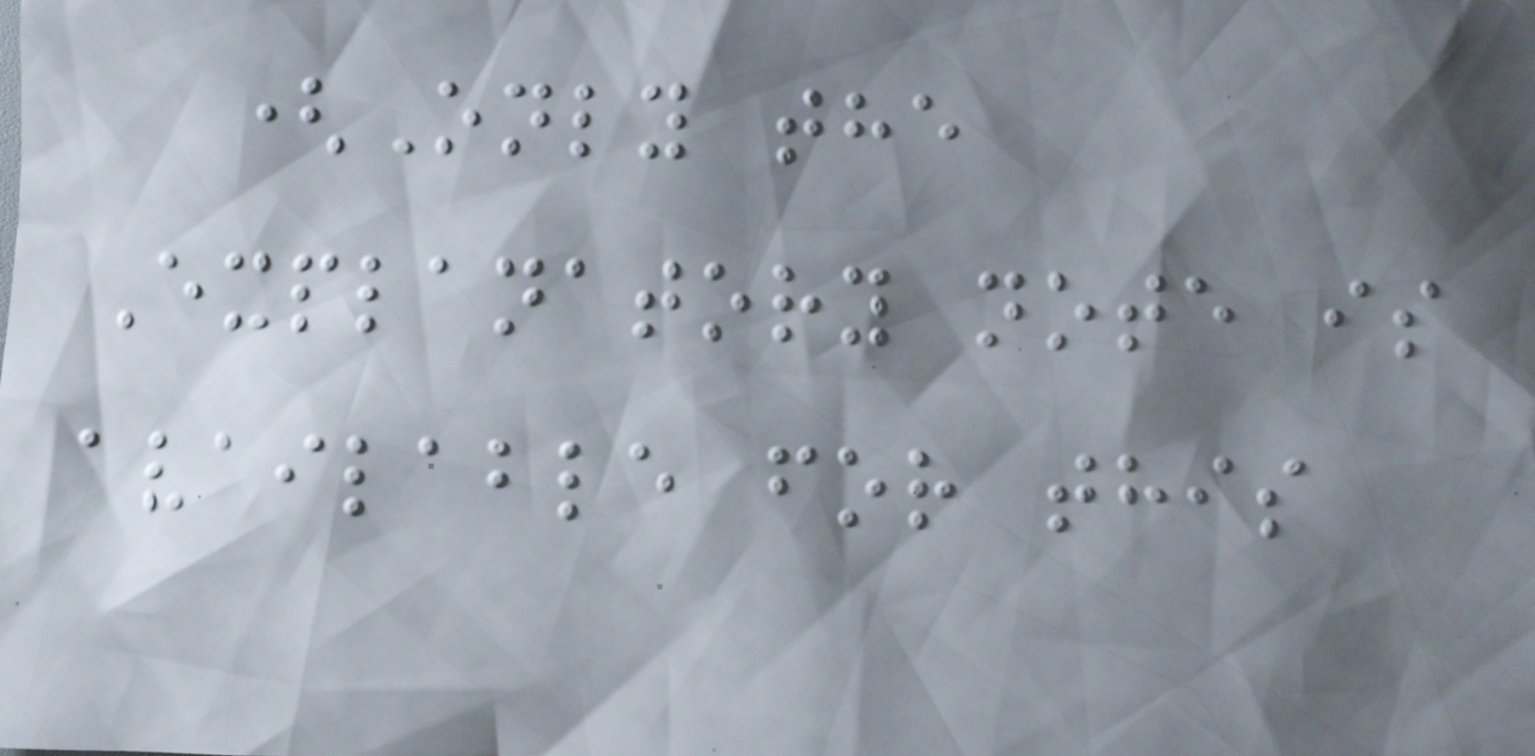(Only the
Explanatory note is
available for this
